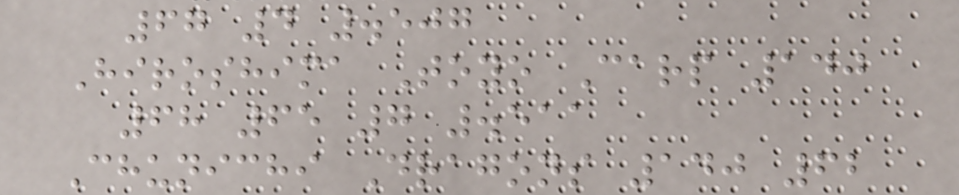67 4 .507
Hiroshima Toyo Carp 140
68 65 7 .511
Chunichi Dragons 140 62
